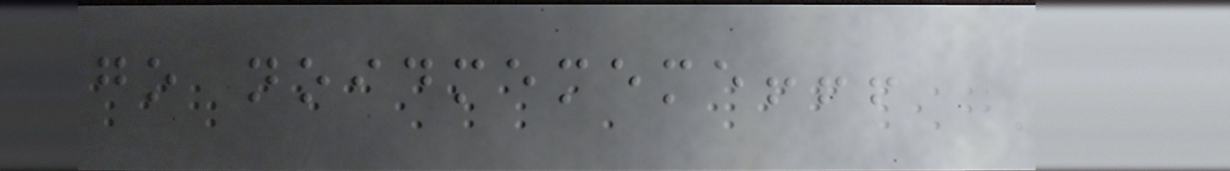go noidmememe!!!
